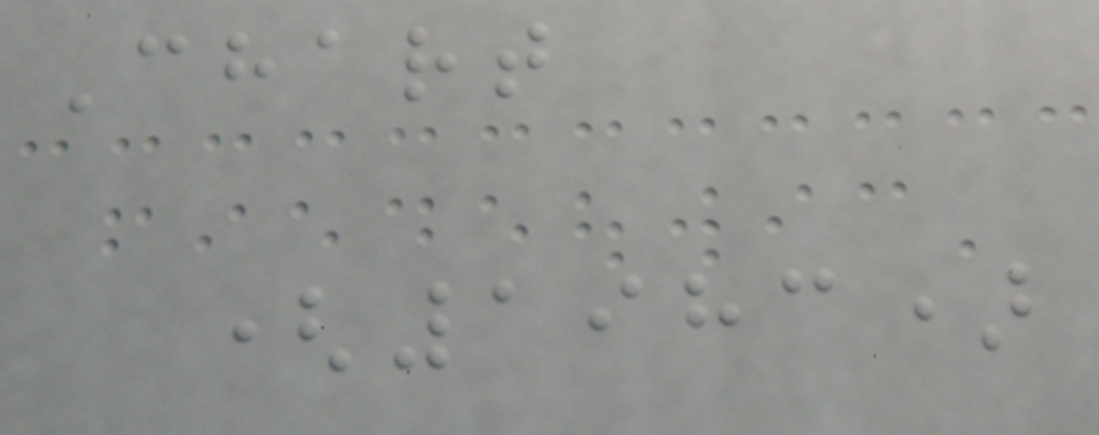Chart
(1983)
